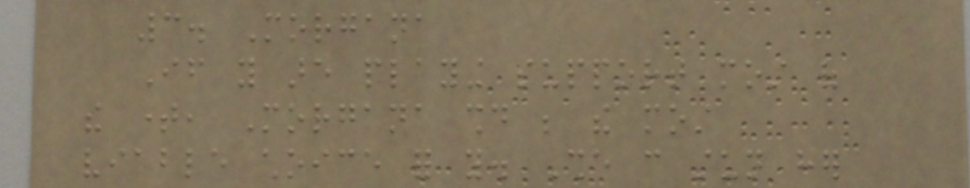3. Morgana
If you are playing support most of
the time, Morgana should be the most
viable choice for you. She can stun her
